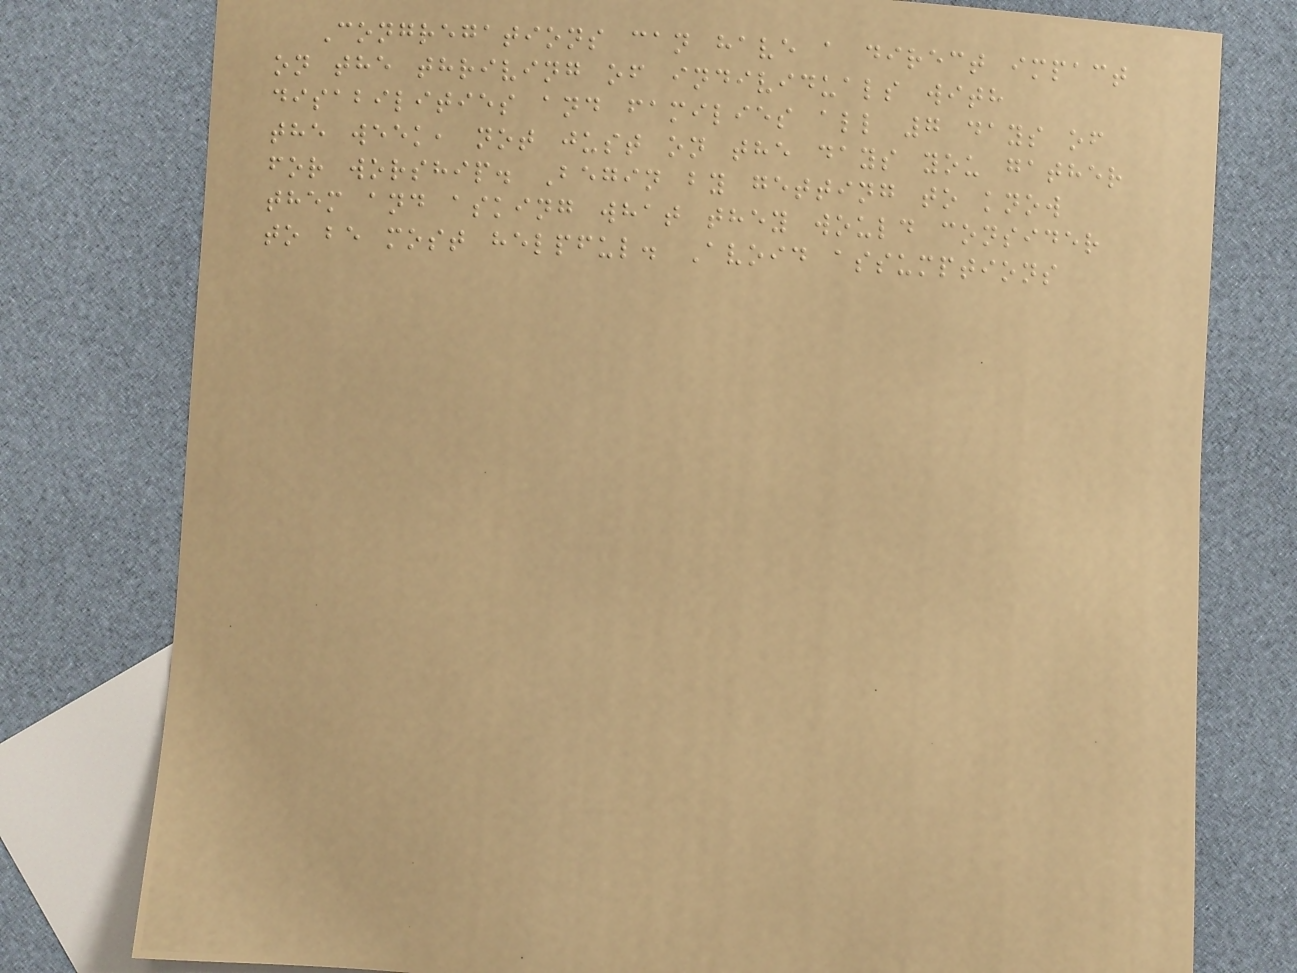Congregations can have a direct impact
on the thriving of individuals with
disabilities and families all 7 days of
the week, not just on the days you gather
for worship. Begin by getting to know
them and asking what they would consider
to be most helpful. Avoid assumptions
